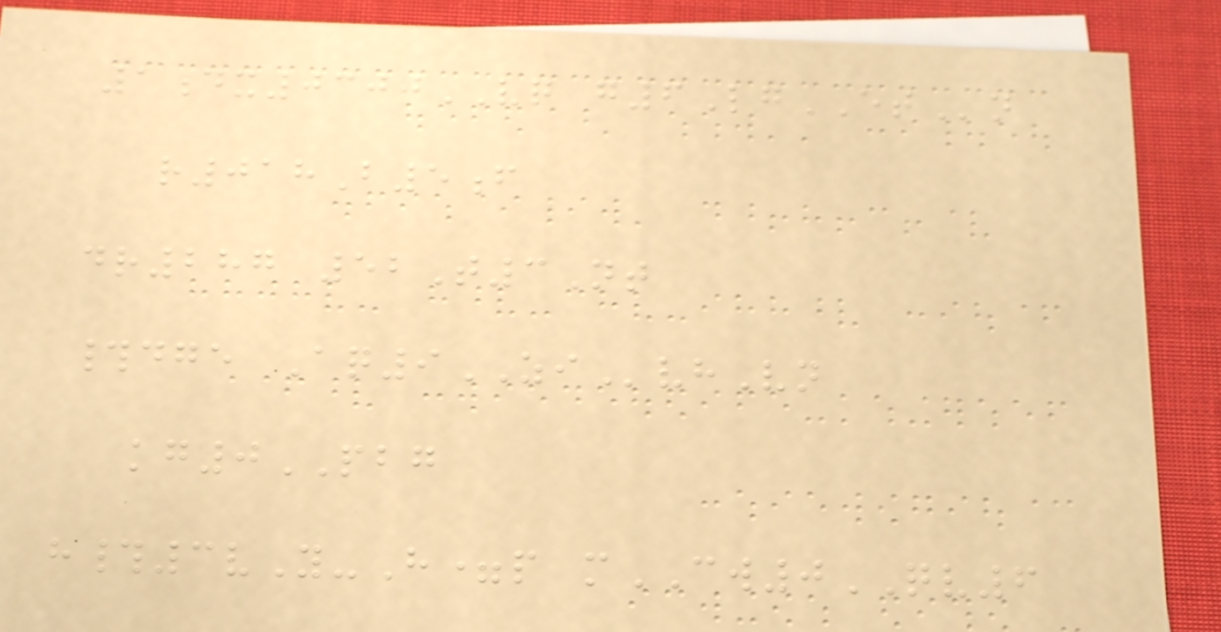1dx0300VQ g6LgETn
r018B5f
dr287 52T3Nt
#dge Aq9ZIvhVn
kg0PBG
h#3vY-H=p mCW0QV6
